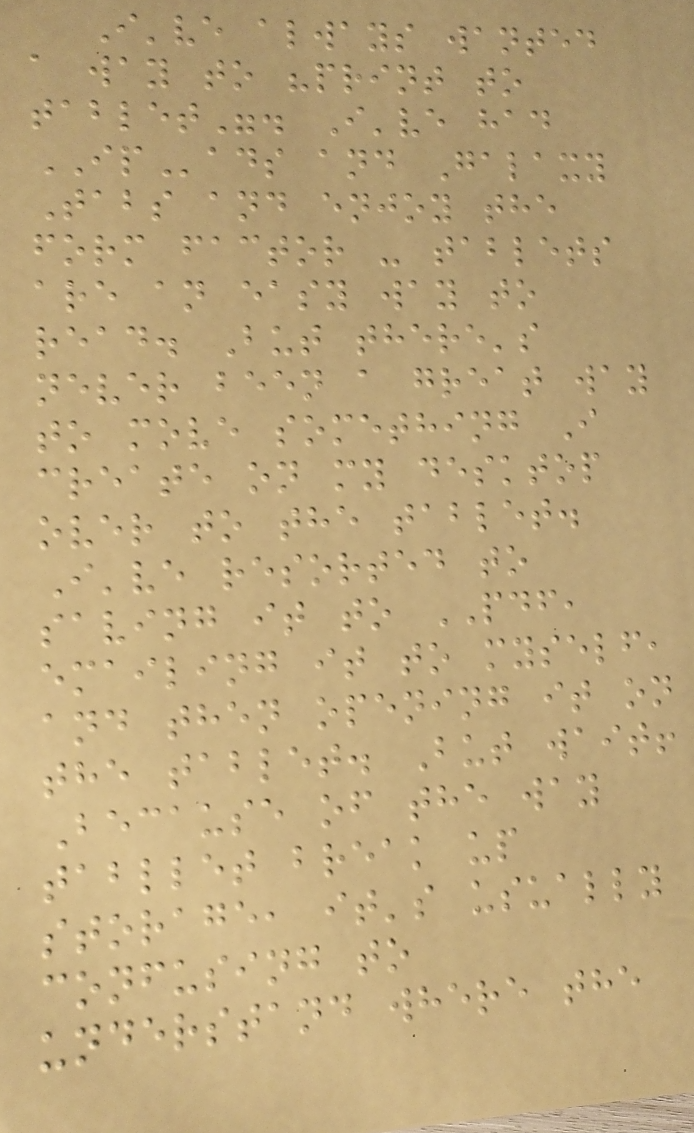I've always wanted
a way to "print to
tablet". I've had
IPads and Galaxy
Tabs and enjoy the
form factor - tablets
are an easy way to
read. But there's
never been a great way
to move something I
create on my desktop
over to the tablet.
I've resorted to
saving it to PDF,
emailing it to myself,
and then opening it on
the tablet. But wait!
Because of the way
tabllet break up
storage, it's usually
confusing to
understand where the
